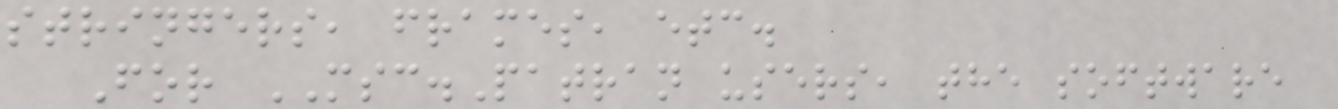stringers, frames, etc.
For MSC.Patran users, the software
